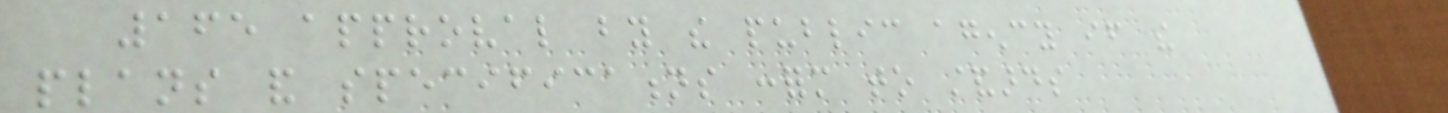165 approval by the public agency if the
plans and specifications conform to standards
